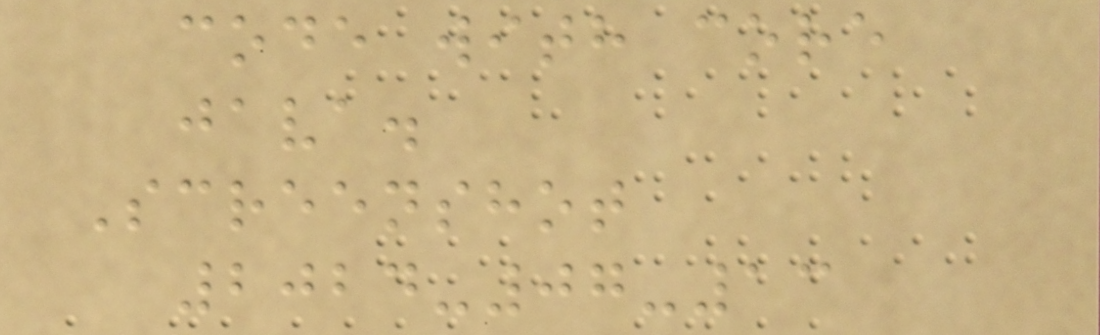code with core
java.
Screenshot
2024-07-13
